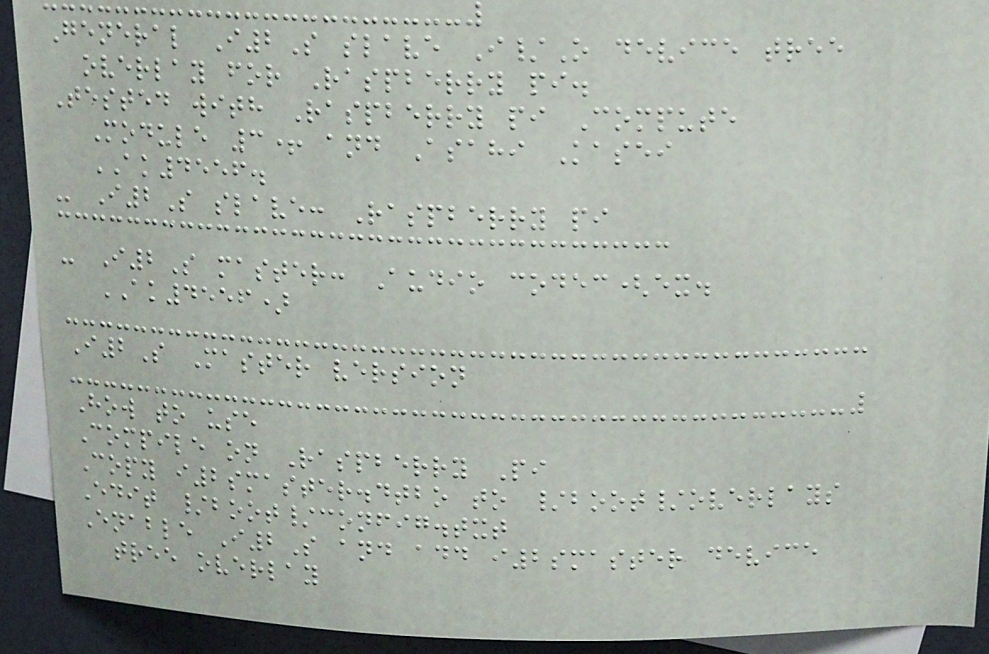General I2S slave I/O device tree
overlay for Raspberry pi.
Tested with Raspberry pi Compute
Module 3+ and Asahi Kasei
AK4556.
- I2S slave: Raspberry pi
- I2S master: Audio codec(ex.
AK4556)
I2S Master version
How to use
Compile on Raspberry Pi
Copy i2smaster.dtbo to /boot/overlays
Edit /boot/config.txt
Enable I2S and add i2smaster device
tree overlay
